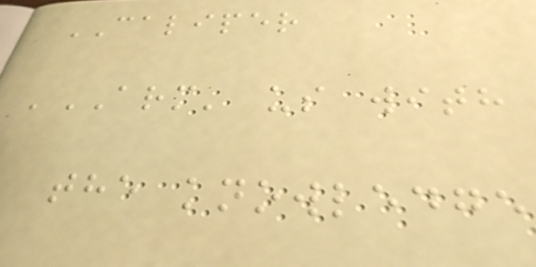CALIPER
'ARM' us with
the knowledge
